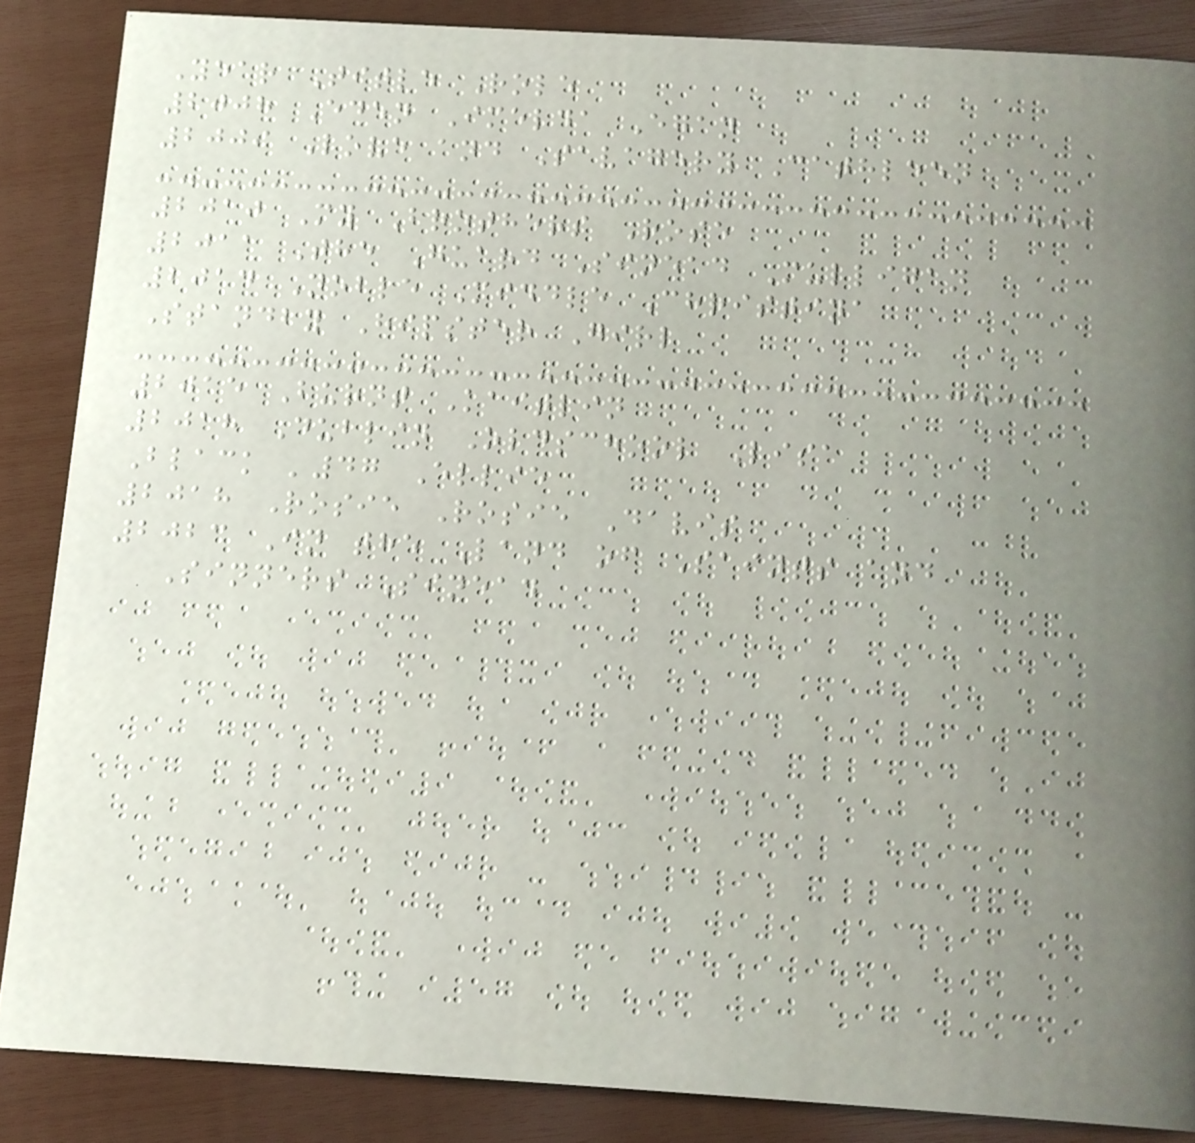Year Title Role
2008 Eden Imelda Egan
2009 Love and Savagery Cathleen
2010 My Brothers Rose
2011 The Guard Sinead Mulligan
2014 Noble Middle Christina
Standby Hipster Girl
2015 Burnt Kaitlin
2018 Dublin Oldschool Lisa
Black '47 Ellie
2018 Rosie Rosie Davis
2023 In the Land of Saints and
Sinners Sinead
